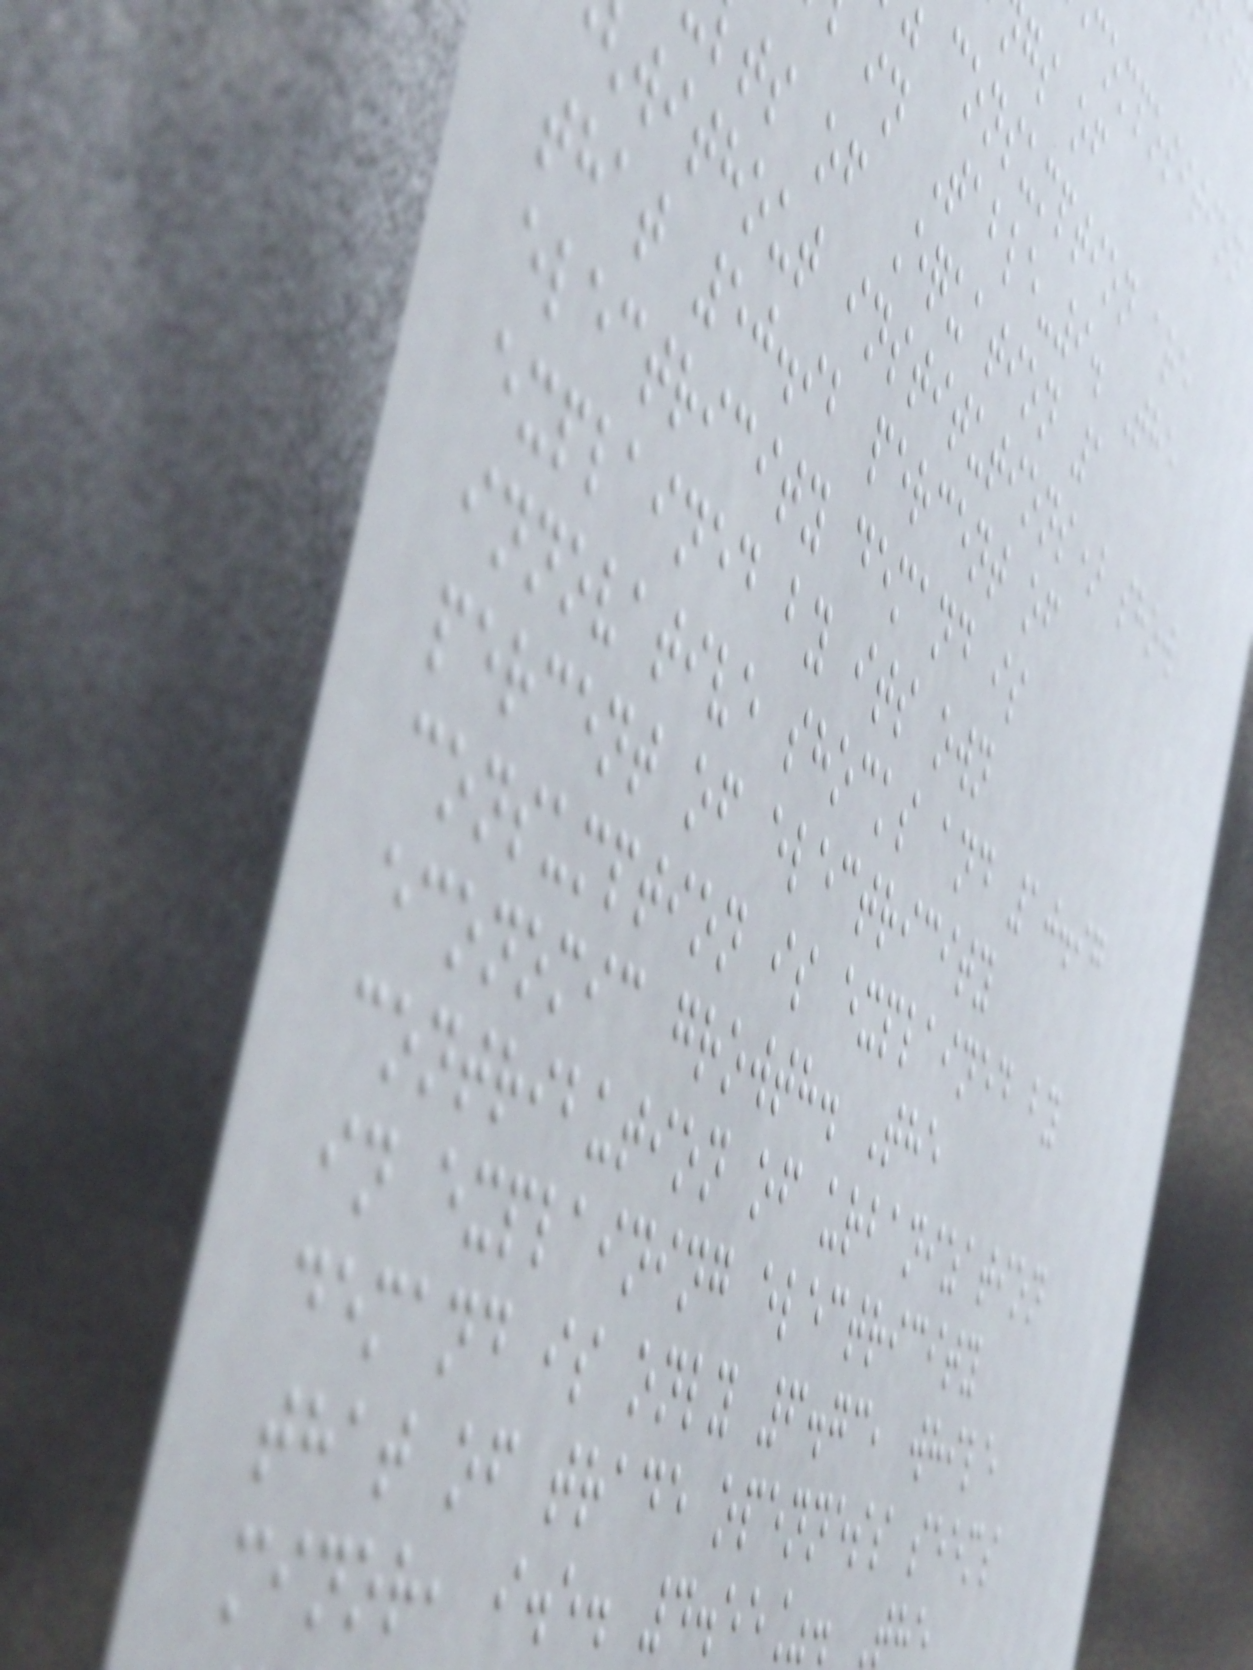composition
gs of
consumption are
in Table-9. The
ts of Equation 1
without institutions) show
that 50.92 percent of
electricity demand is
explained by its own
innovative shocks and 10.97
percent of electricity
consumption is explained by
economic growth. The
contribution of urbanization
in explaining electricity
demand is only 6.73, while
that of trade openness seems
minor, i.e. 4.55%. The
